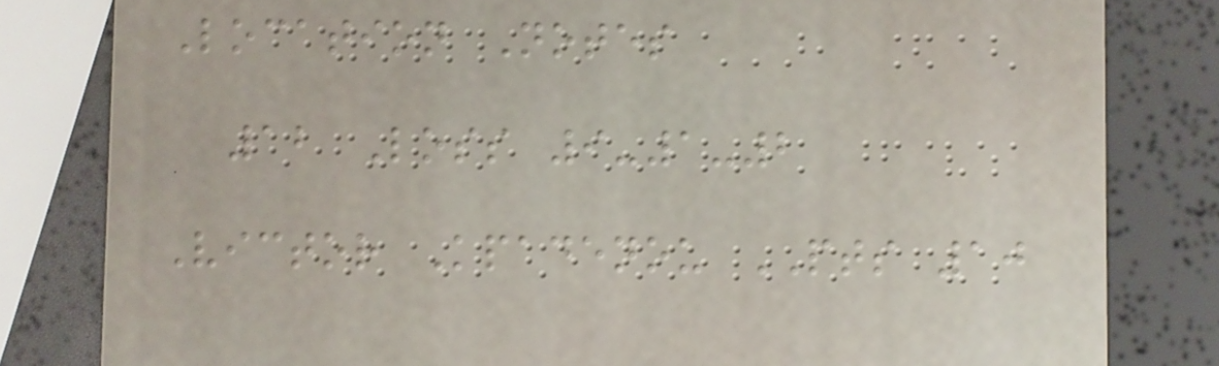Location Notes
12 Loss 9-1-2
Victor Kpadenou PTS 10
